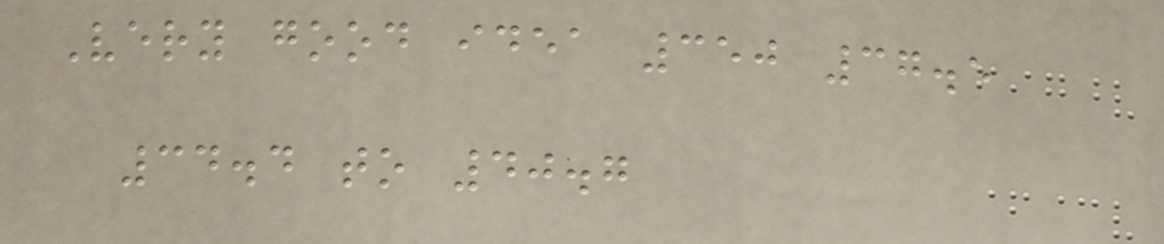Very good idea 350 37.5
34.4 to 40.7
